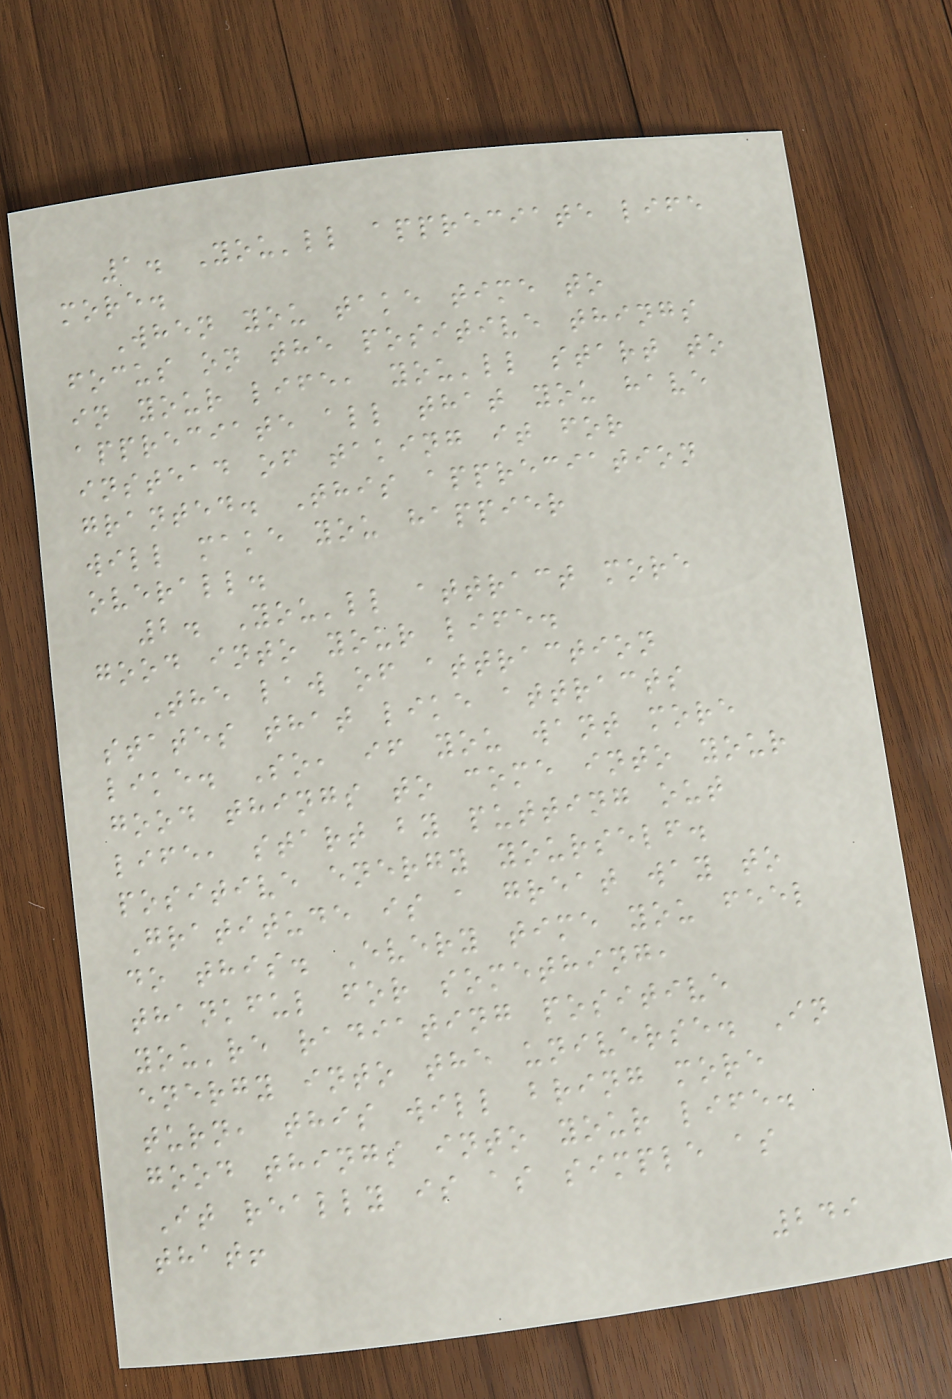1. You'll appreciate life
more.
When you take time to
focus on the positive things
in your life, you'll start to
appreciate all that you have
instead of taking it for
granted. This appreciation
will make you happier
overall.
2. You'll attract more
good into your life.
The law of attraction
states that like attracts
like. So, if you want more
good things to come into your
life, start by putting out
positive energy yourself.
Gratitude is a great way to
do this. Every time you feel
thankful for something,
you're radiating positive
energy into the universe. In
turn, this will bring more
good things into your life.
It really is as simple as
that!
249
